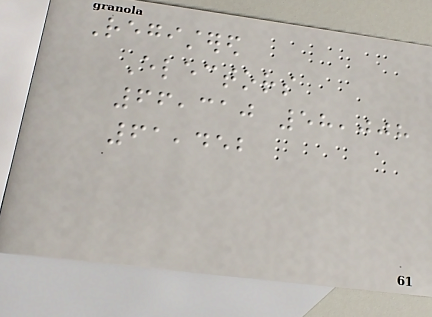Registered
Electors
66,310 58,008
61,452
